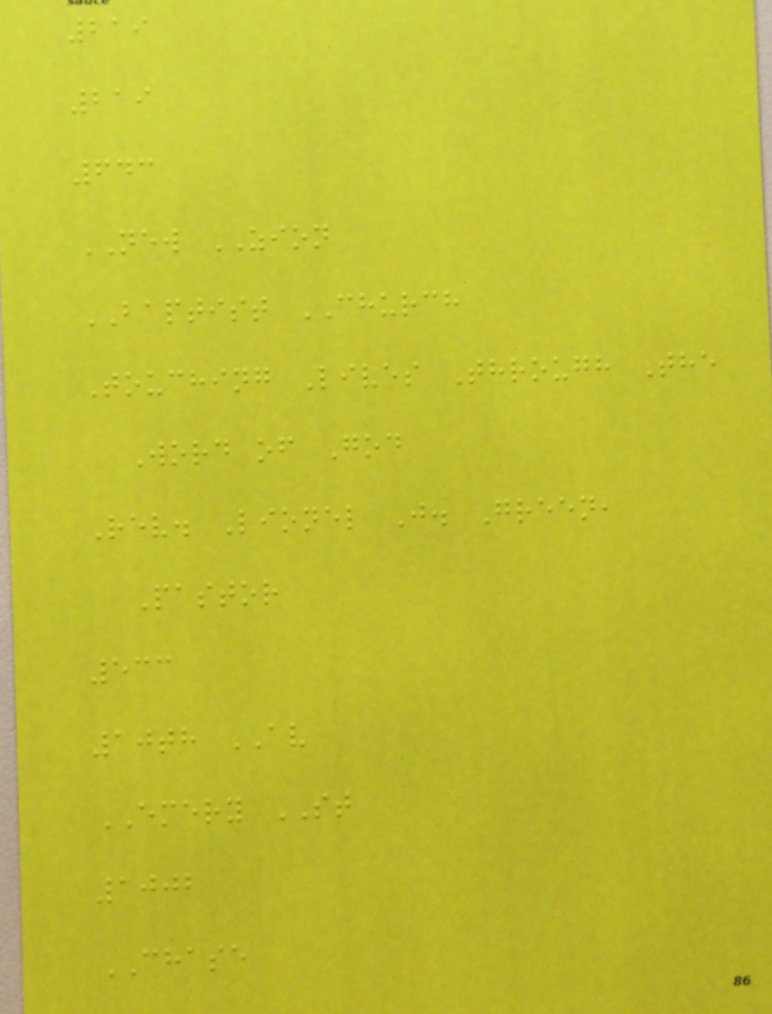219
219
643
NEW ZION
BAPTIST CHURCH
Touching Lives Through The
Word of God
Rev. Lionel J. Green,
Pastor
533
10th AV
EMERY ST
1002
CHASE
